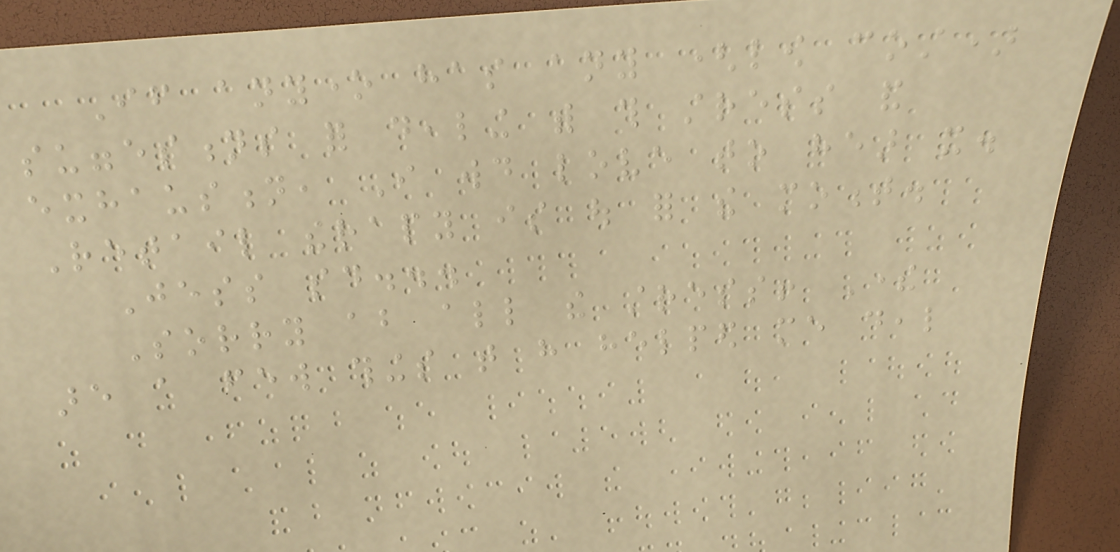If anyone has any (low cost)
suggestions for dealing with this stress and
exhaustion, I would love to hear it.
Retail therapy is out for the moment.
Jess said...
Sorry about all the stress! There
are a few things that have helped me deal
